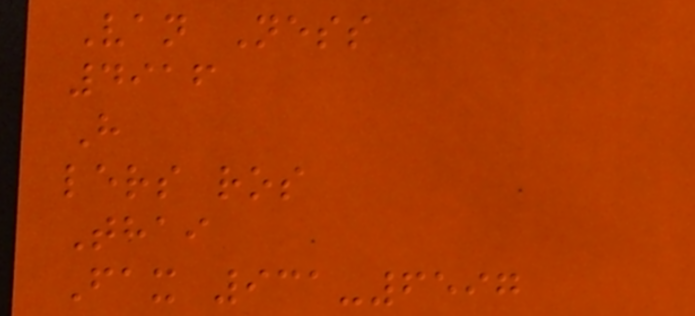Van Ness
4916
H
lers ros
Thai
Fax 931-6597
